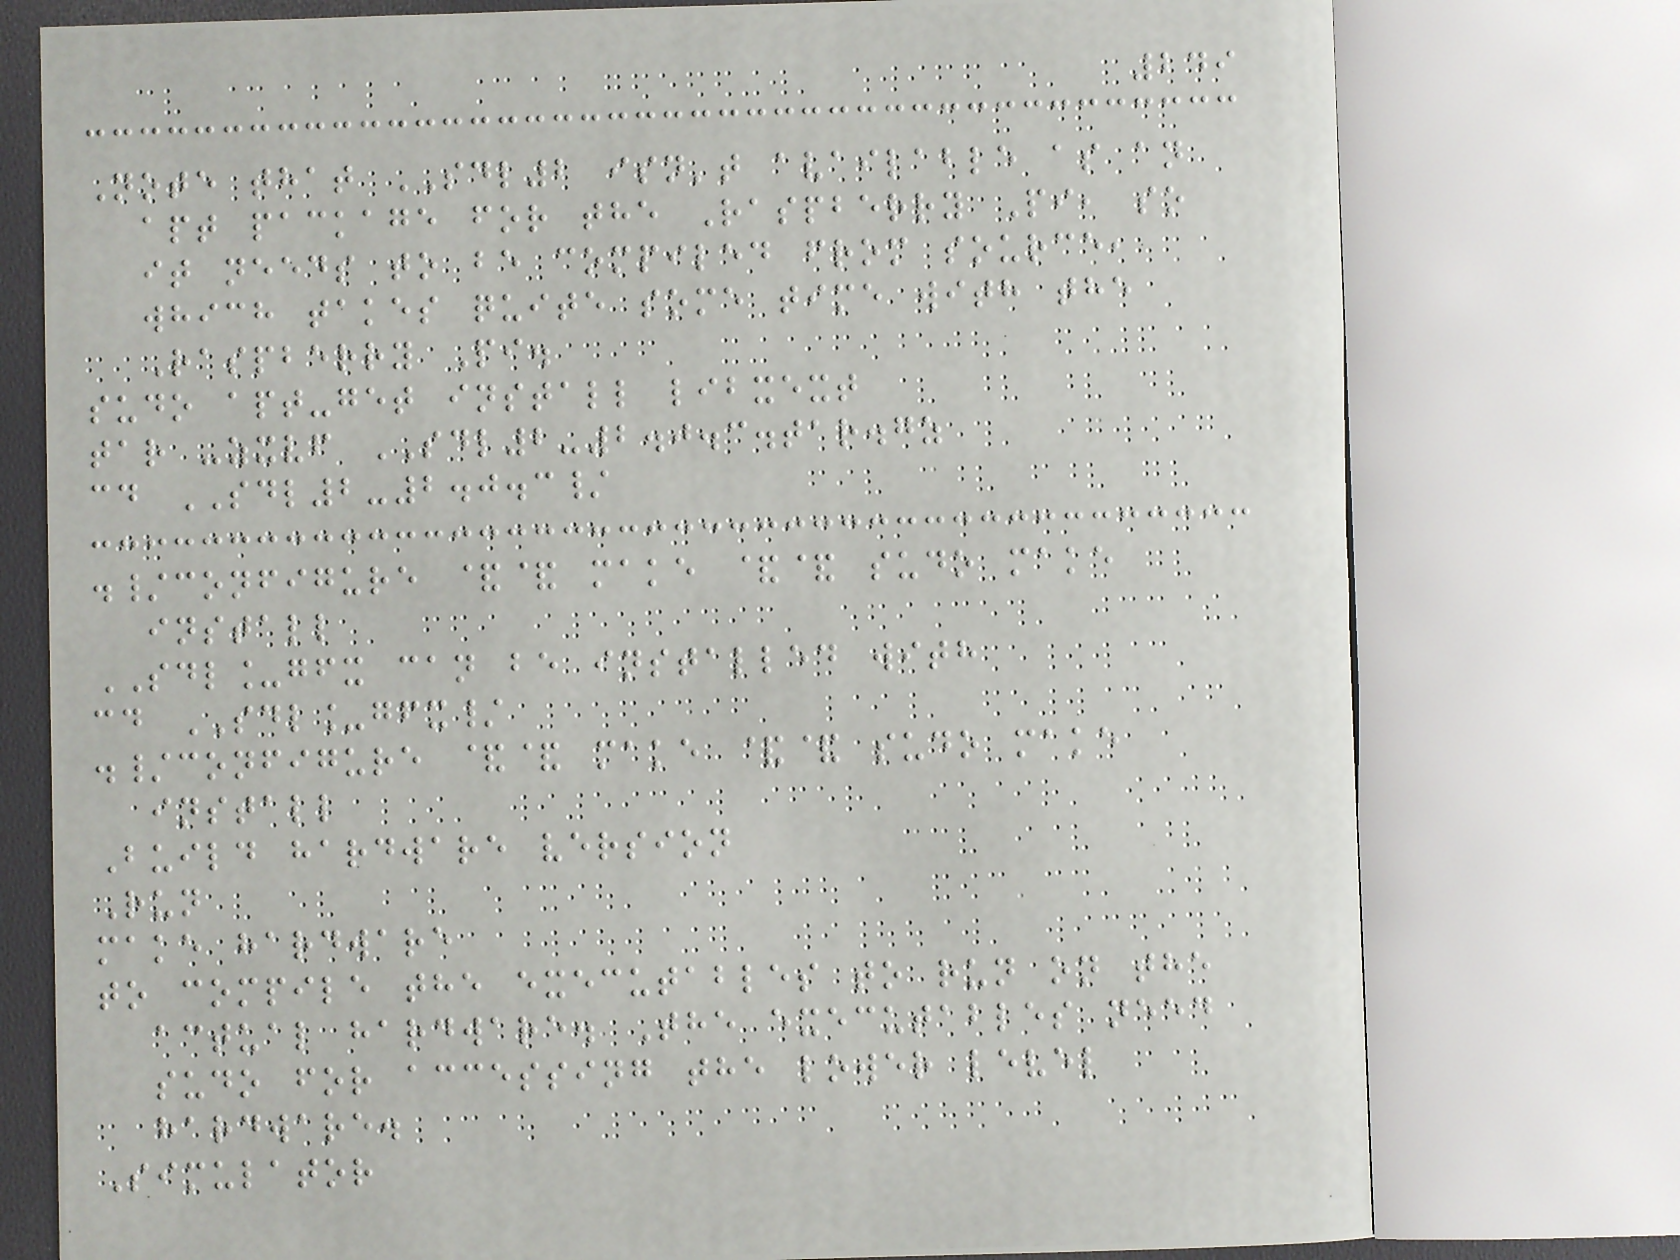249
Note that SDL2 isn't available as an
apt package for the Raspberry Pi, so
it needs to be compiled from source,
which takes quite some time with the
Raspberry Pi.
sudo apt-get install libxext
tar -zxvf SDL2-2.0.3.tar.gz
cd SDL2-2.0.3/
./configure && make && sudo make
install
SDL_gfx can be installed with
cd SDL_gfx/
./configure && make && sudo make
install
Build hardware version
Run
make hardware
to compile the executables to run on the
actual hardware. The executables need
sudo for accessing the lower level
hardware.
Simulator
